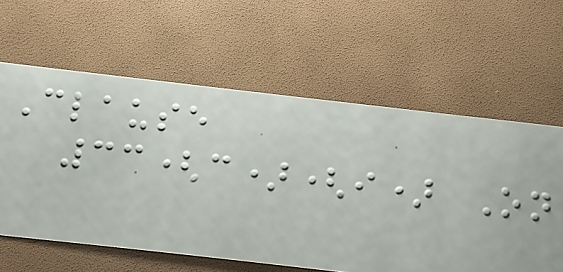Clause
33(c)(i) On
